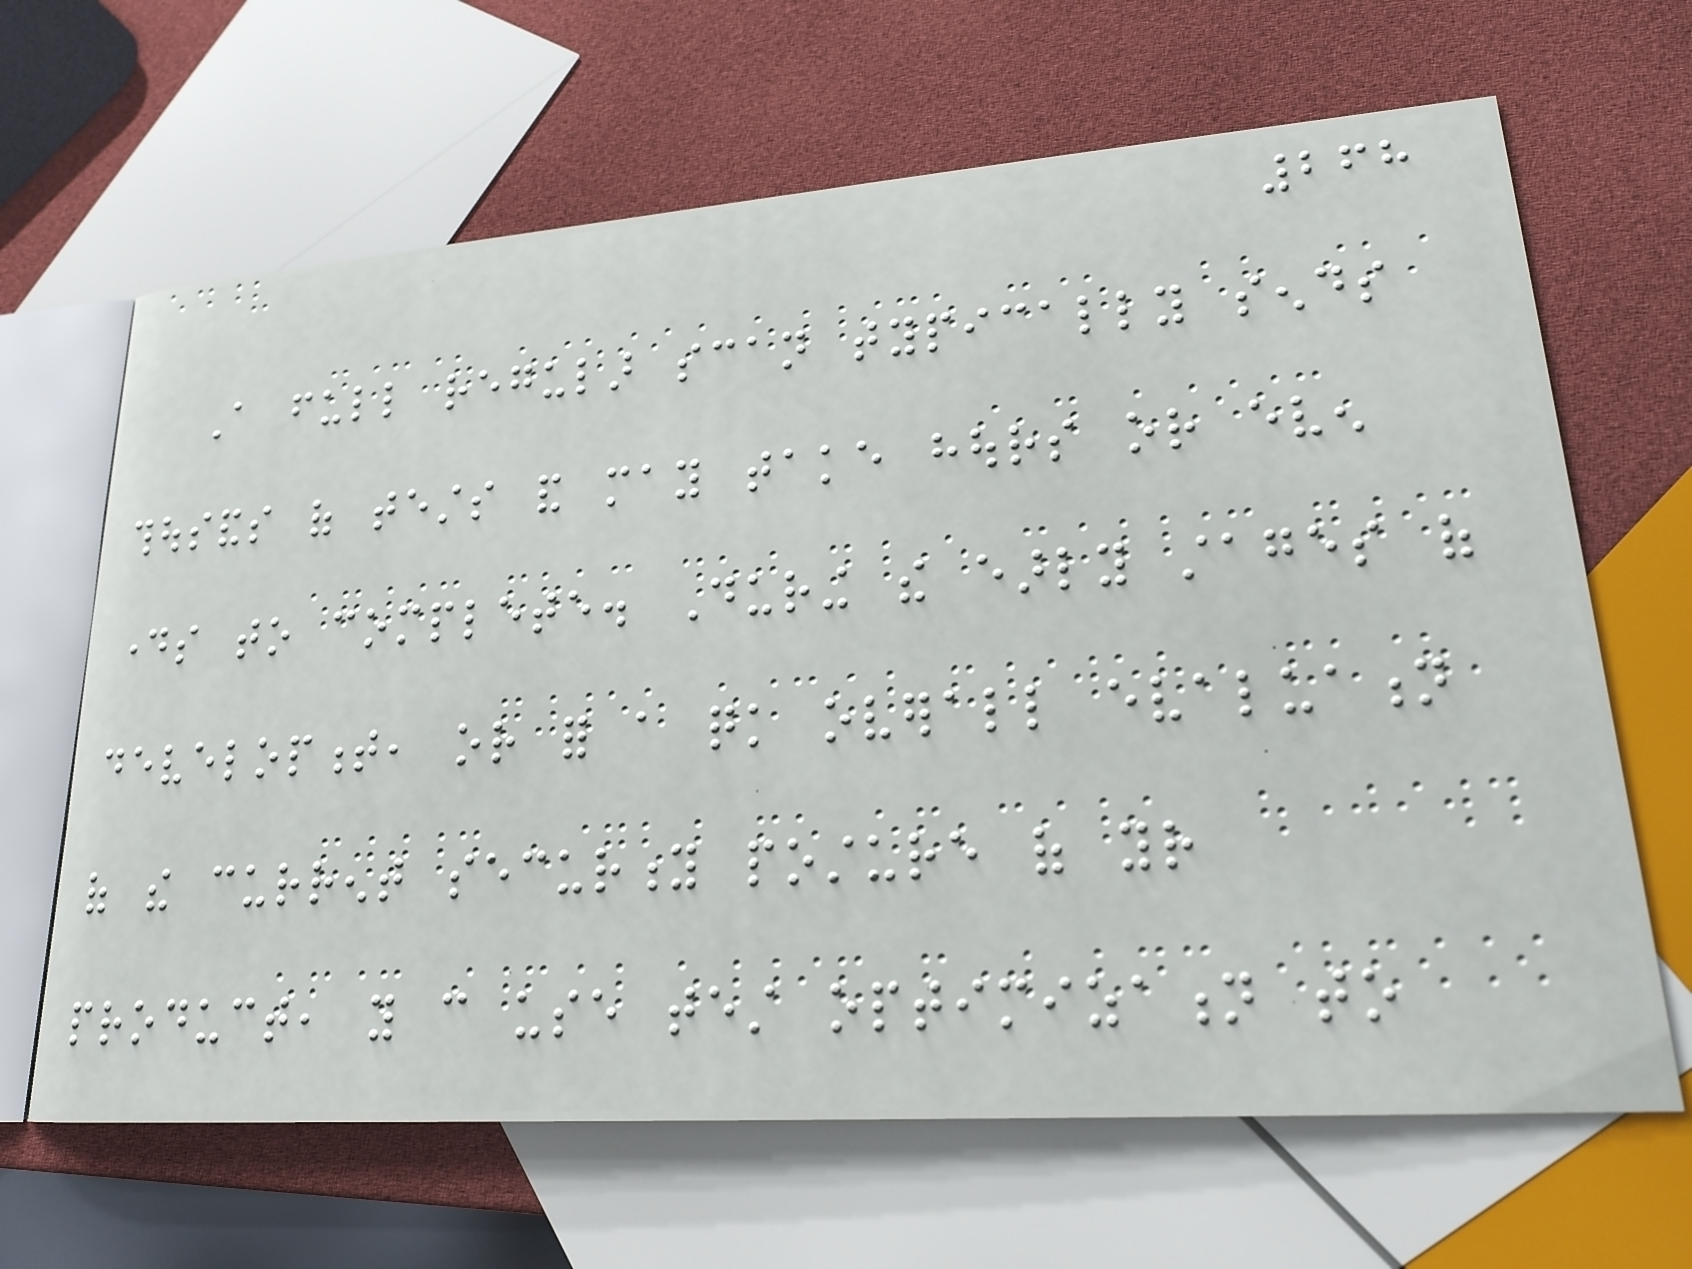268
A full regular scan typically sends
thousands of tests and may take hours or even
days to complete. During the early stages of
development, or for a quick overall evaluation
of the current security posture of your
product, you can use test optimization to
